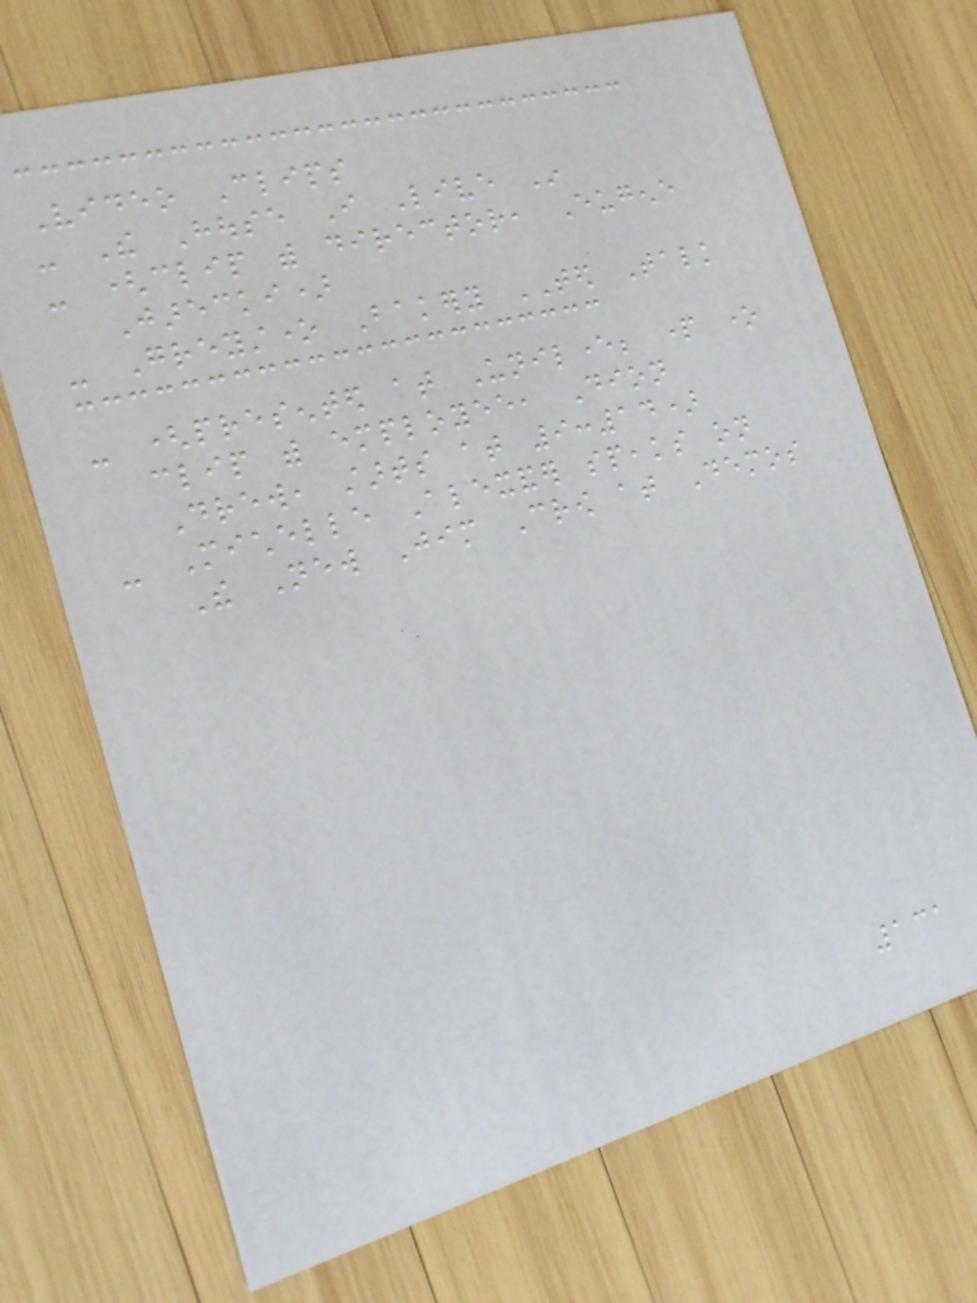Video Clips
- The House I Live In
- (clip with director, Eugene
Jarecki)
- Greystone Bakery TED Talk
- (presented at Unilever; part one
clip with employee, Dion
Drew, starts at 9:14)
- Michelle Alexander speaks on
The New Jim Crow at Demos
131
